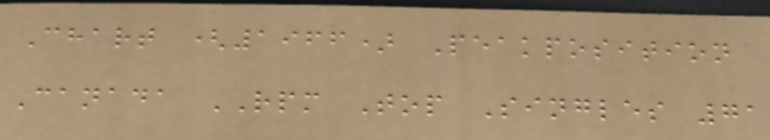Chart (1966) Peakposition
Canada RPM Top Singles 71
